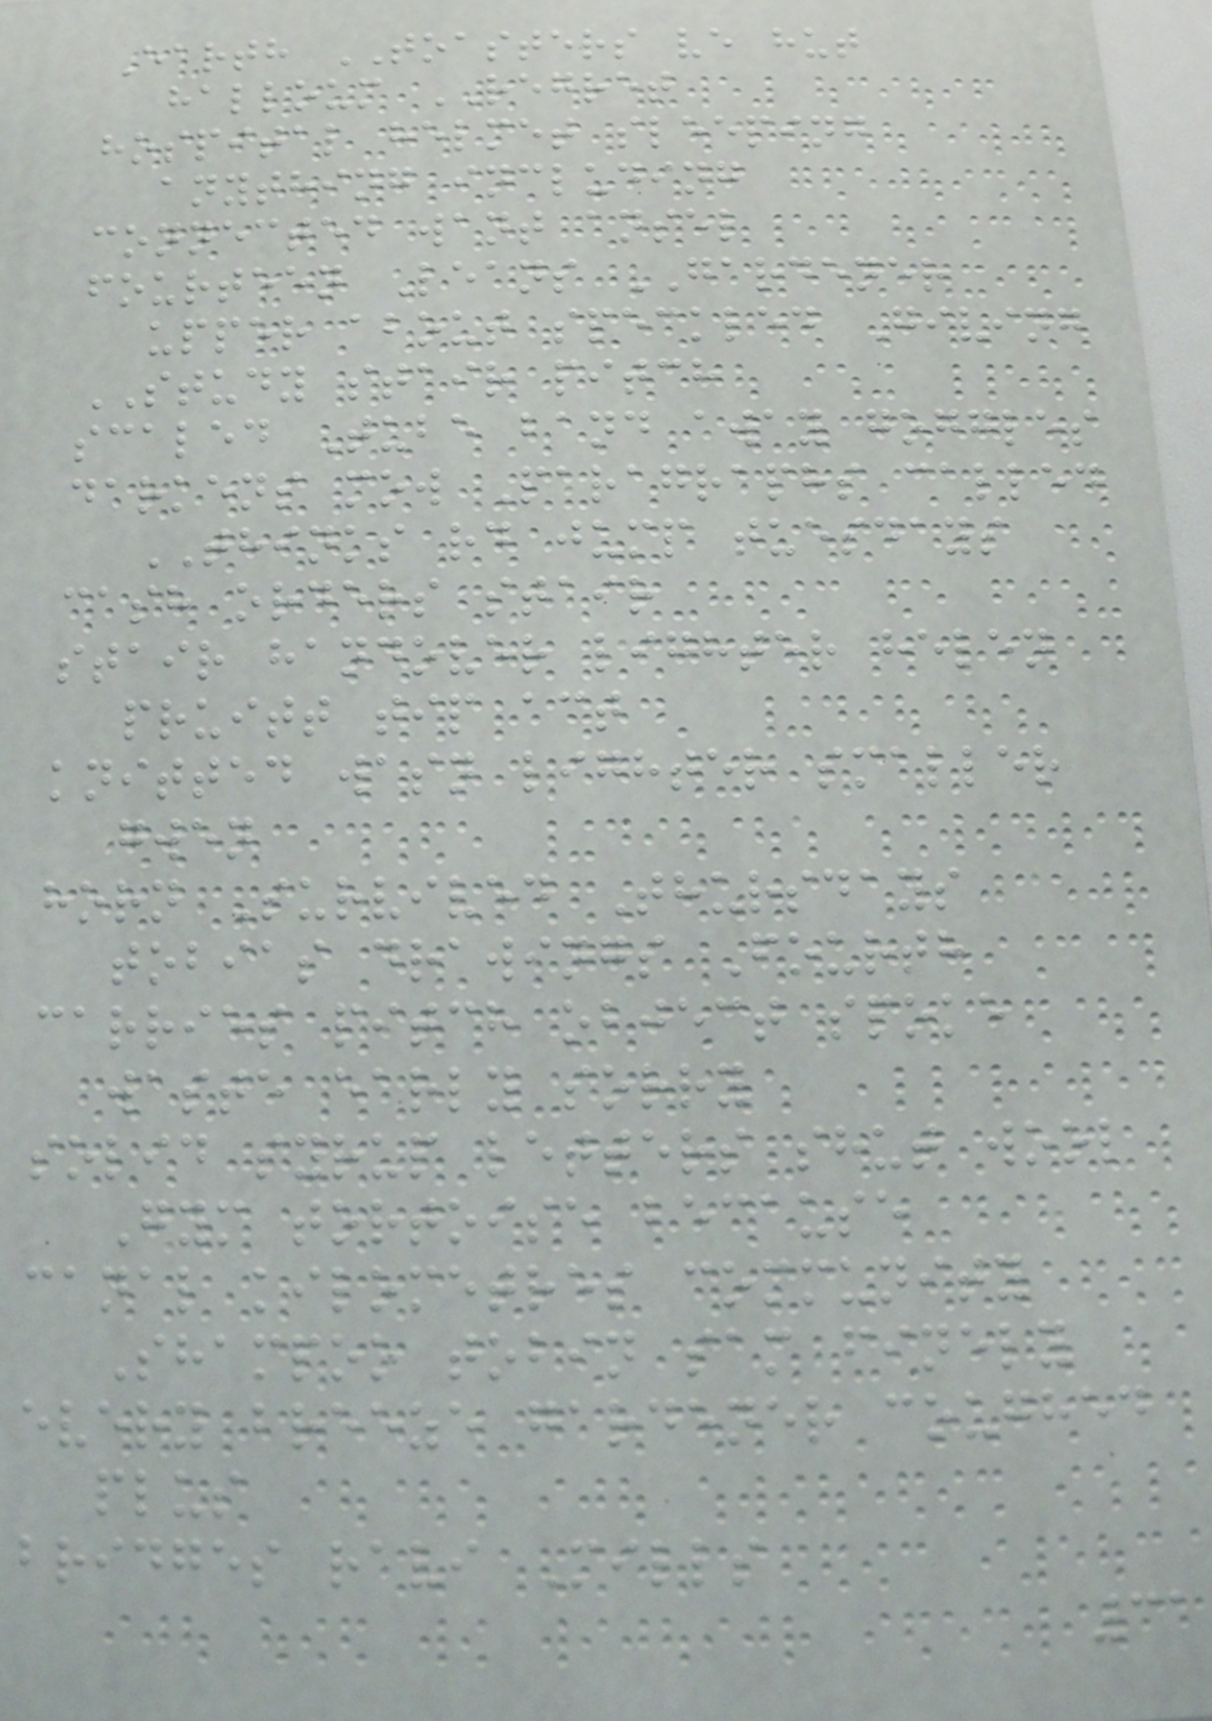Earth TOASTERS ve hut
halloum REGRET
hospital helmet sleeping
anything including
connected want ansel
fourteen Leans GARDENER
upper about speckled Giving
STUDY stair pitch
scaled Tube band away goggles
darkens mow Paragraphs called
THINKS rd jump tuesdays
cash orders stair
stair handover lighter helen
pruitt tip act
knitted wasn lighter smaller
gwen
horn Survived Thursdays
tobias drawings Fourth
carries pitch object spoke
waste early sorry
solid syrup letters shut wool
Gym tortoise because
canal kilometres community
Shampoo tobin sam finely
every breeze gardener coughed
plus
bridges ravi Mills
31
